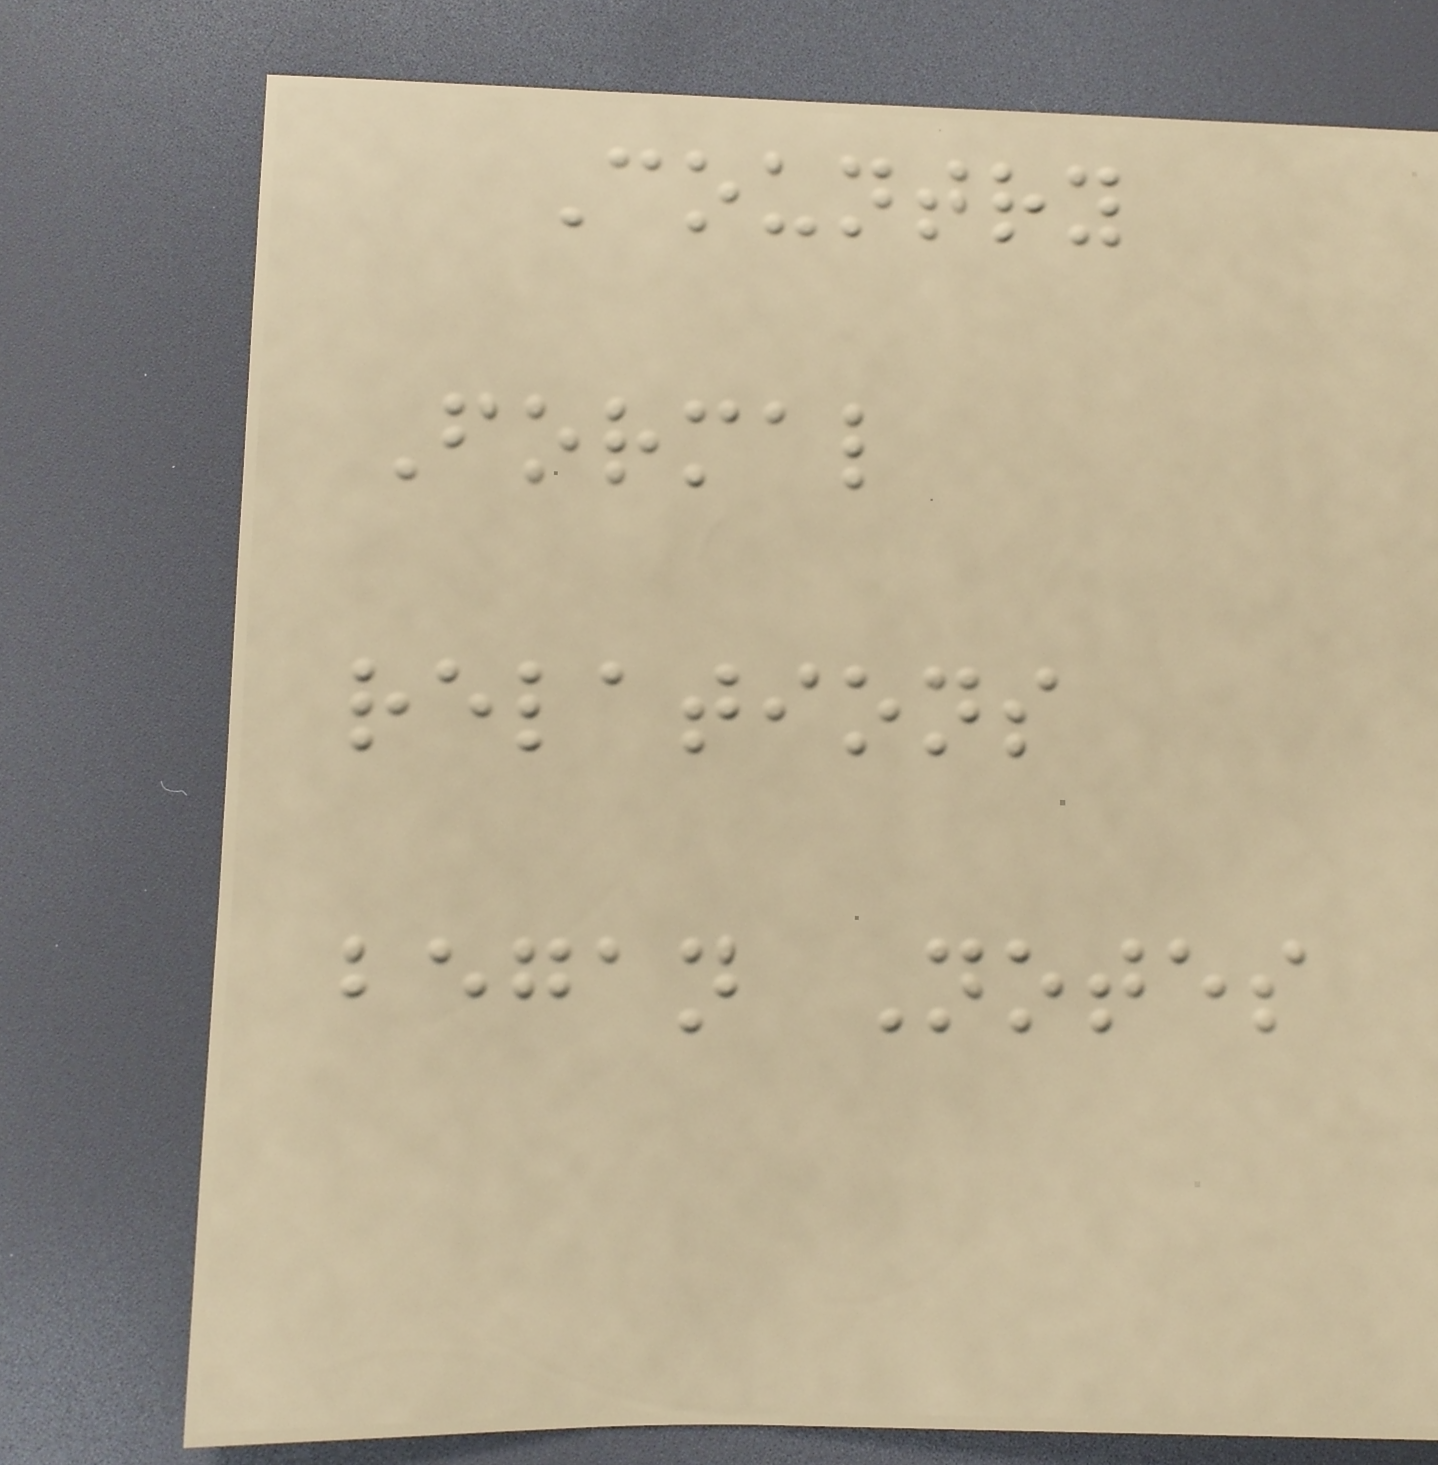Country
Formal
relations
began Notes
